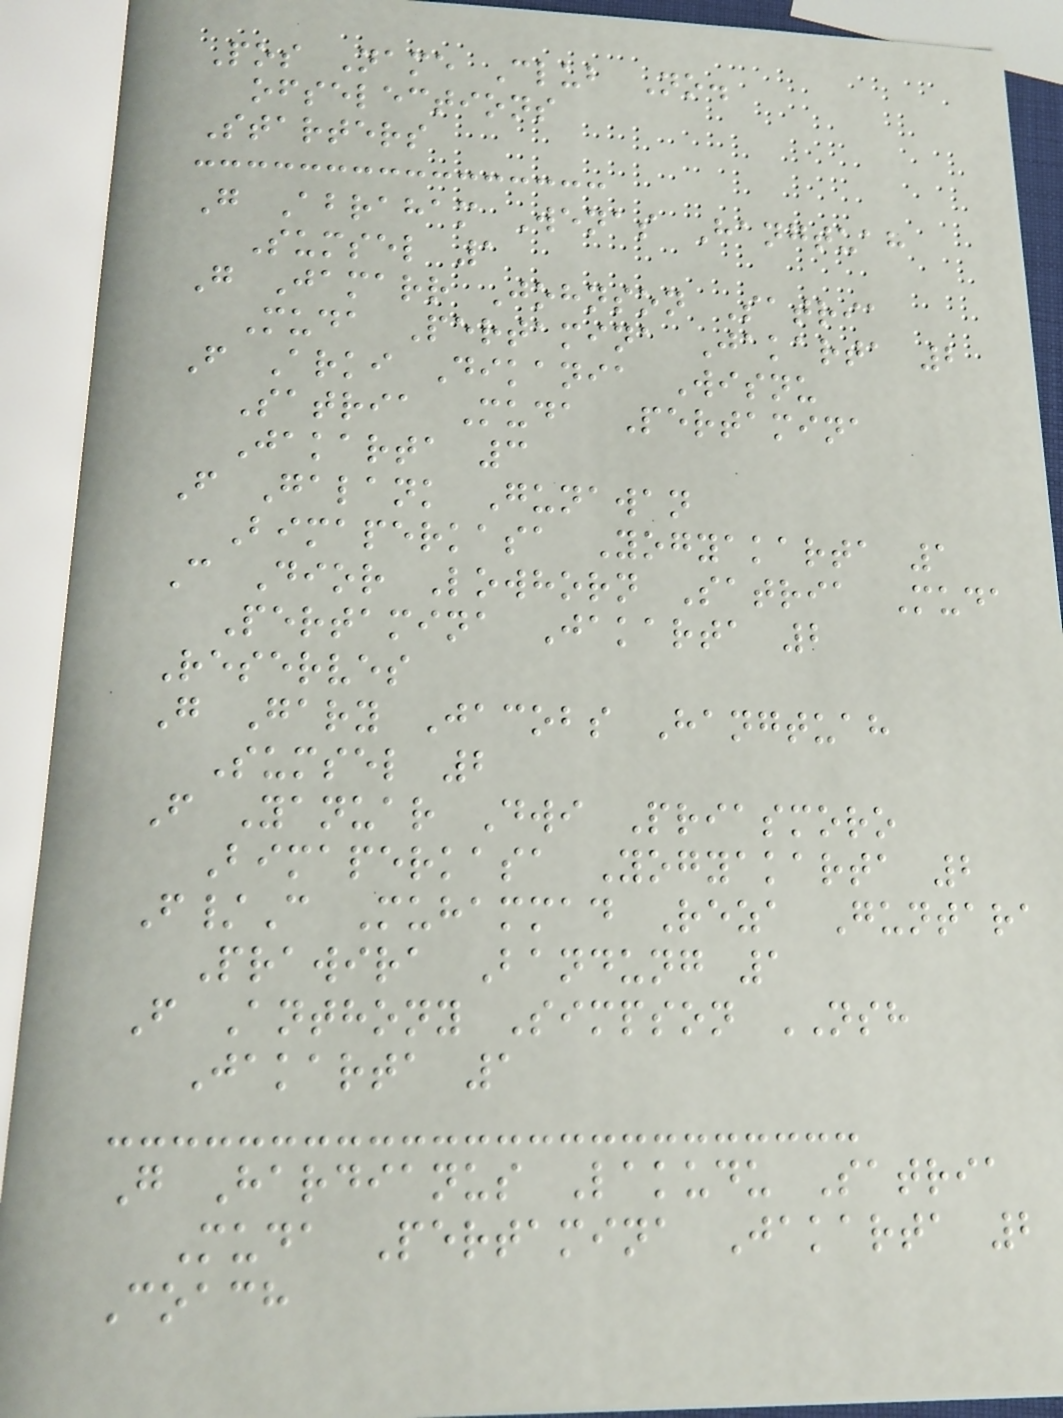Pos Name Club No.
ofselections
Starters
G Abraham Wenas Hangtuah
Sumsel 1
G Jamarr Johnson Satria
Muda Pertamina Jakarta 2
F Arki Dikania Wisnu
Satria Muda Pertamina
Jakarta 3
F Galank Gunawan
Bimaperkasa Yogyakarta 1
C Dior Lowhorn Satria Muda
Pertamina Jakarta 2
Reserves
G Gary Jacobs Hangtuah
Sumsel 2
F Yanuar Dwi Priasmoro
Bimaperkasa Yogyakarta 2
F/C Muhammad Reza Guntara
Prawira Bandung 1
F Anthony Simpson NSH
Jakarta 1
G Hardianus Lakudu Satria
Muda Pertamina Jakarta 2
Coach
